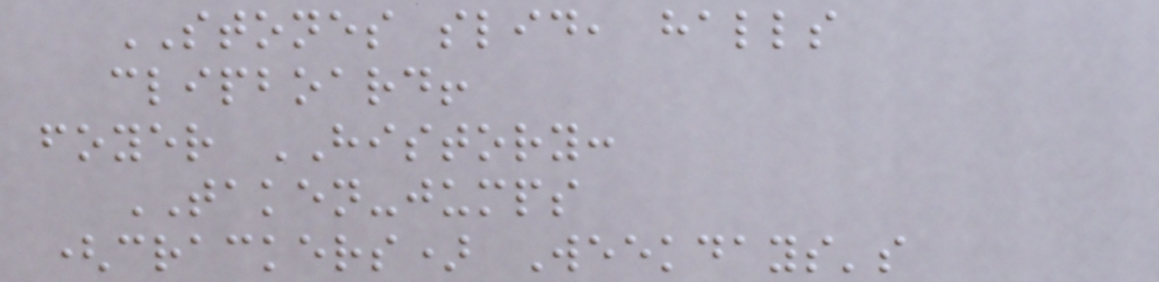STONES slid, halls
clipboard!
foyer HISTORY:
TAKEN-jumps
(crackers) Weekdays's
